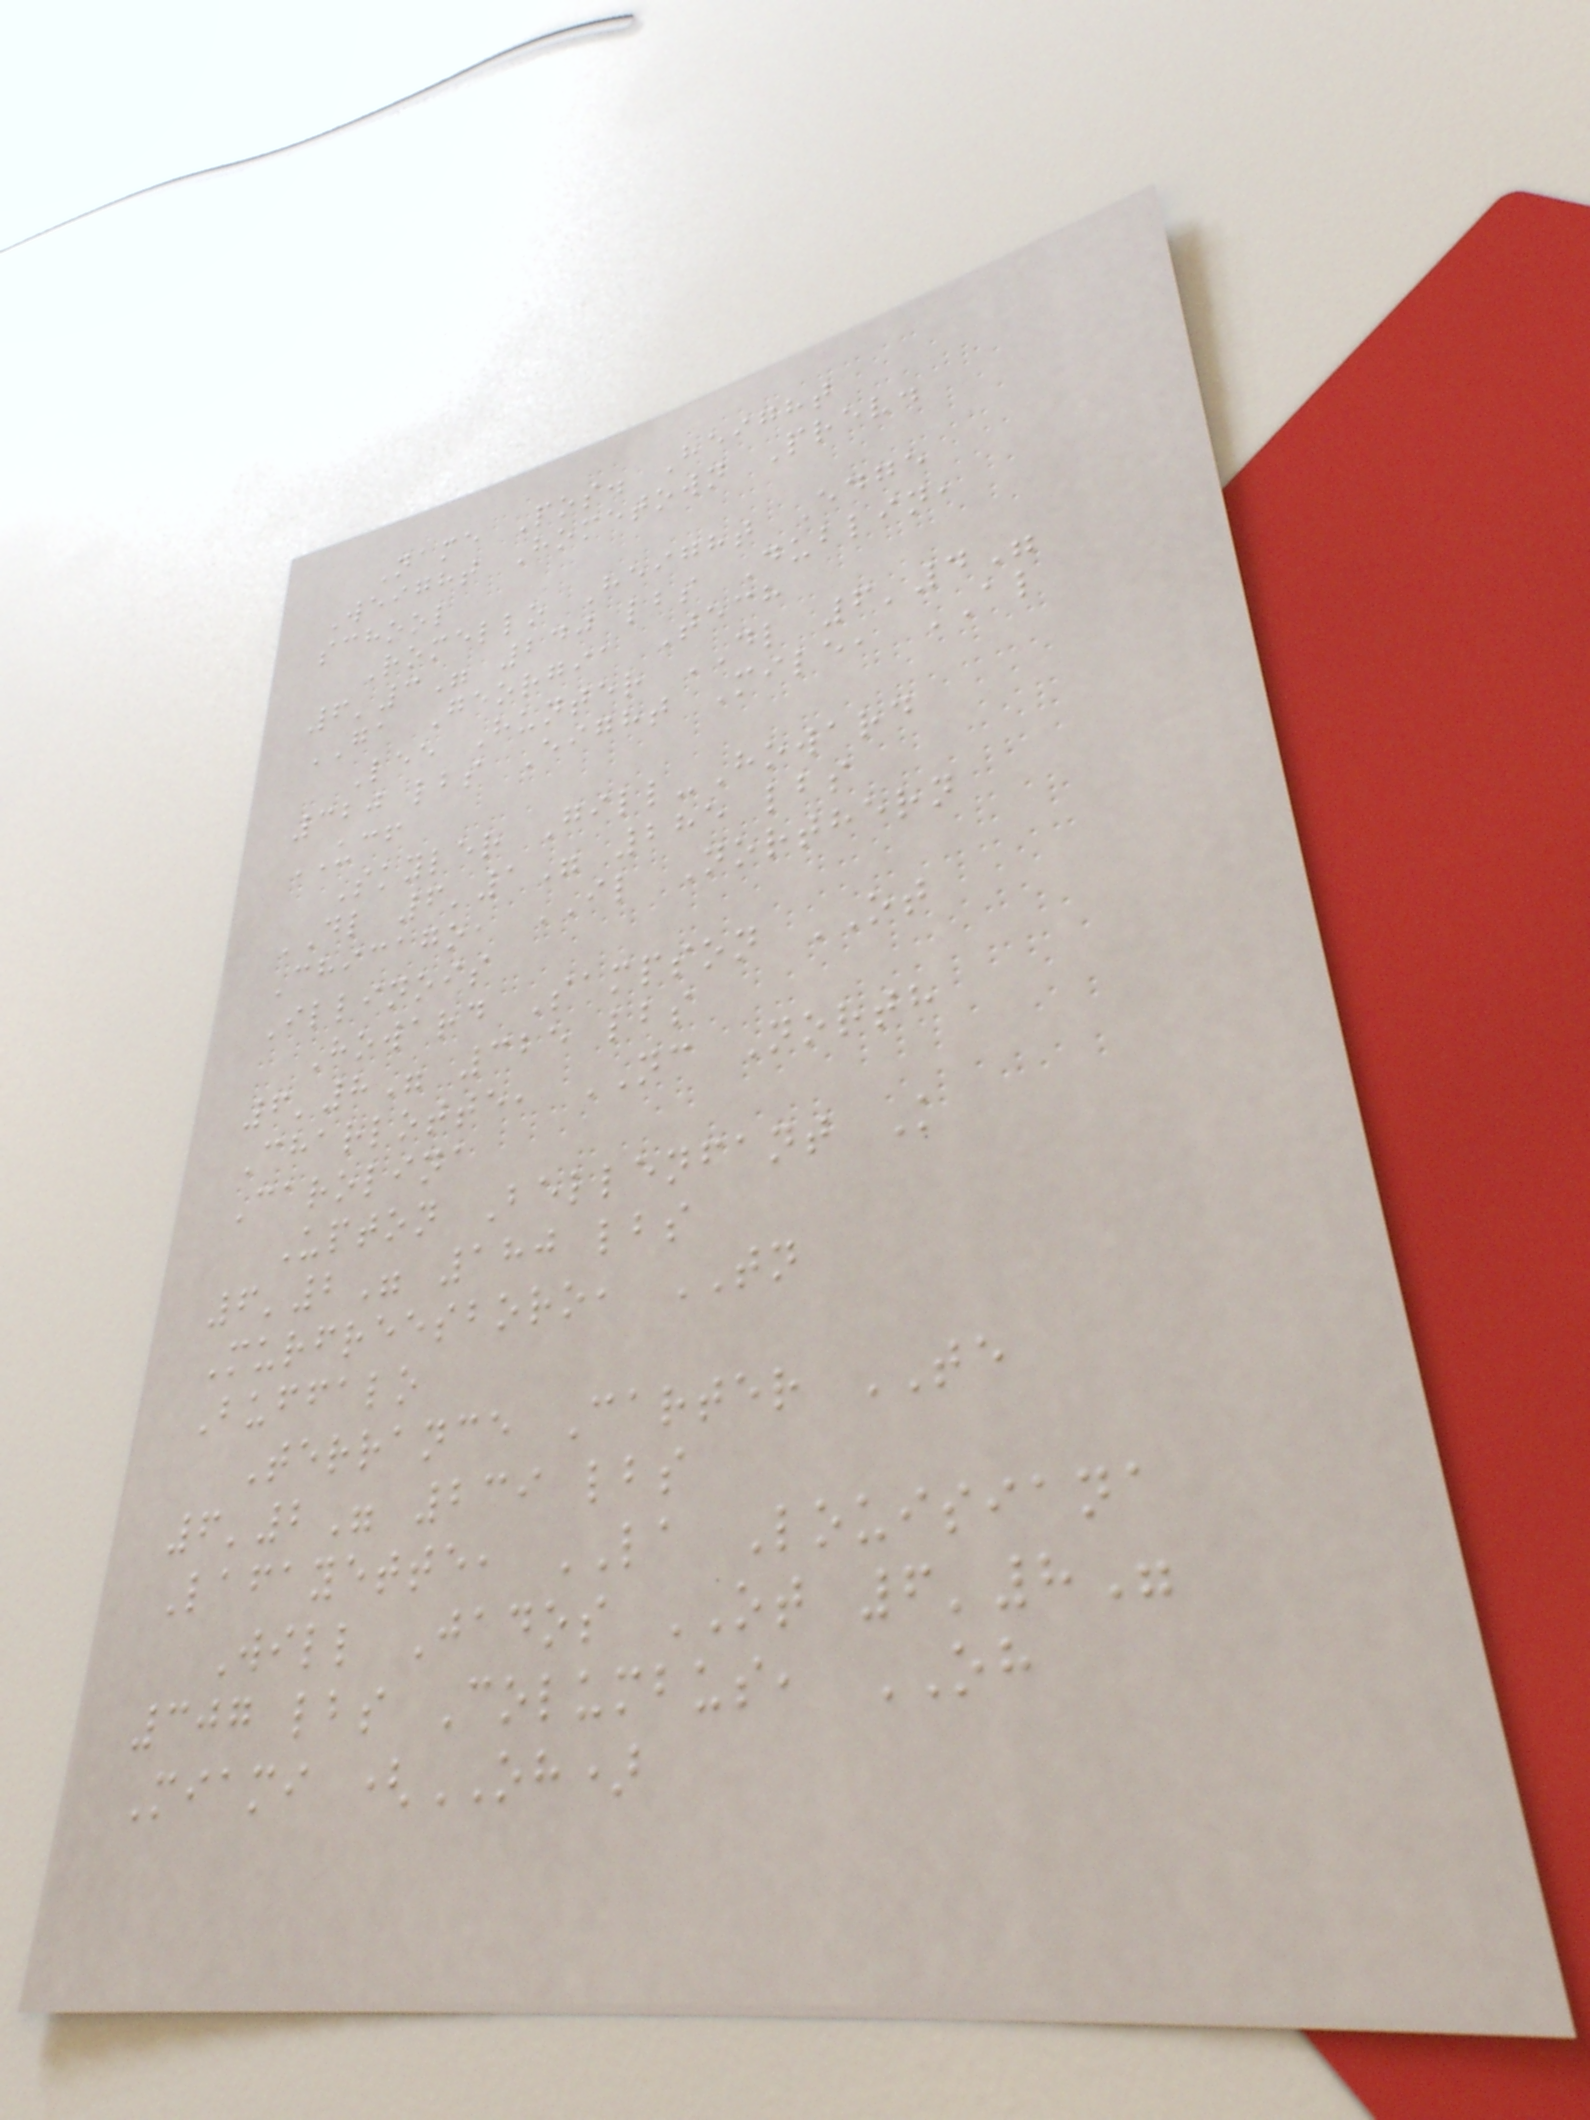Name Pos. Height
Weight Hometown Prev.
school
Romello Height Edge
6'3" 240 lbs Dublin,
GA Georgia Tech
Lee Hunter DL 6'4"
320 lbs Eight Mile, AL
UCF
Skyler Gill-Howard
DL 6'1" 285 lbs
Chicago, IL Northern
Illinois
Howard Sampson OT
6'8" 325 lbs
Charlotte, NC North
Carolina
Upton Bellenfant K
6'2" 180 lbs
Murfreesboro, TN
Buffalo
Terrance Carter TE
6'2" 239 lbs
Lafayette, LA Louisiana
Will Jados OT 6'8"
307 lbs Columbus, OH
Miami (OH)
